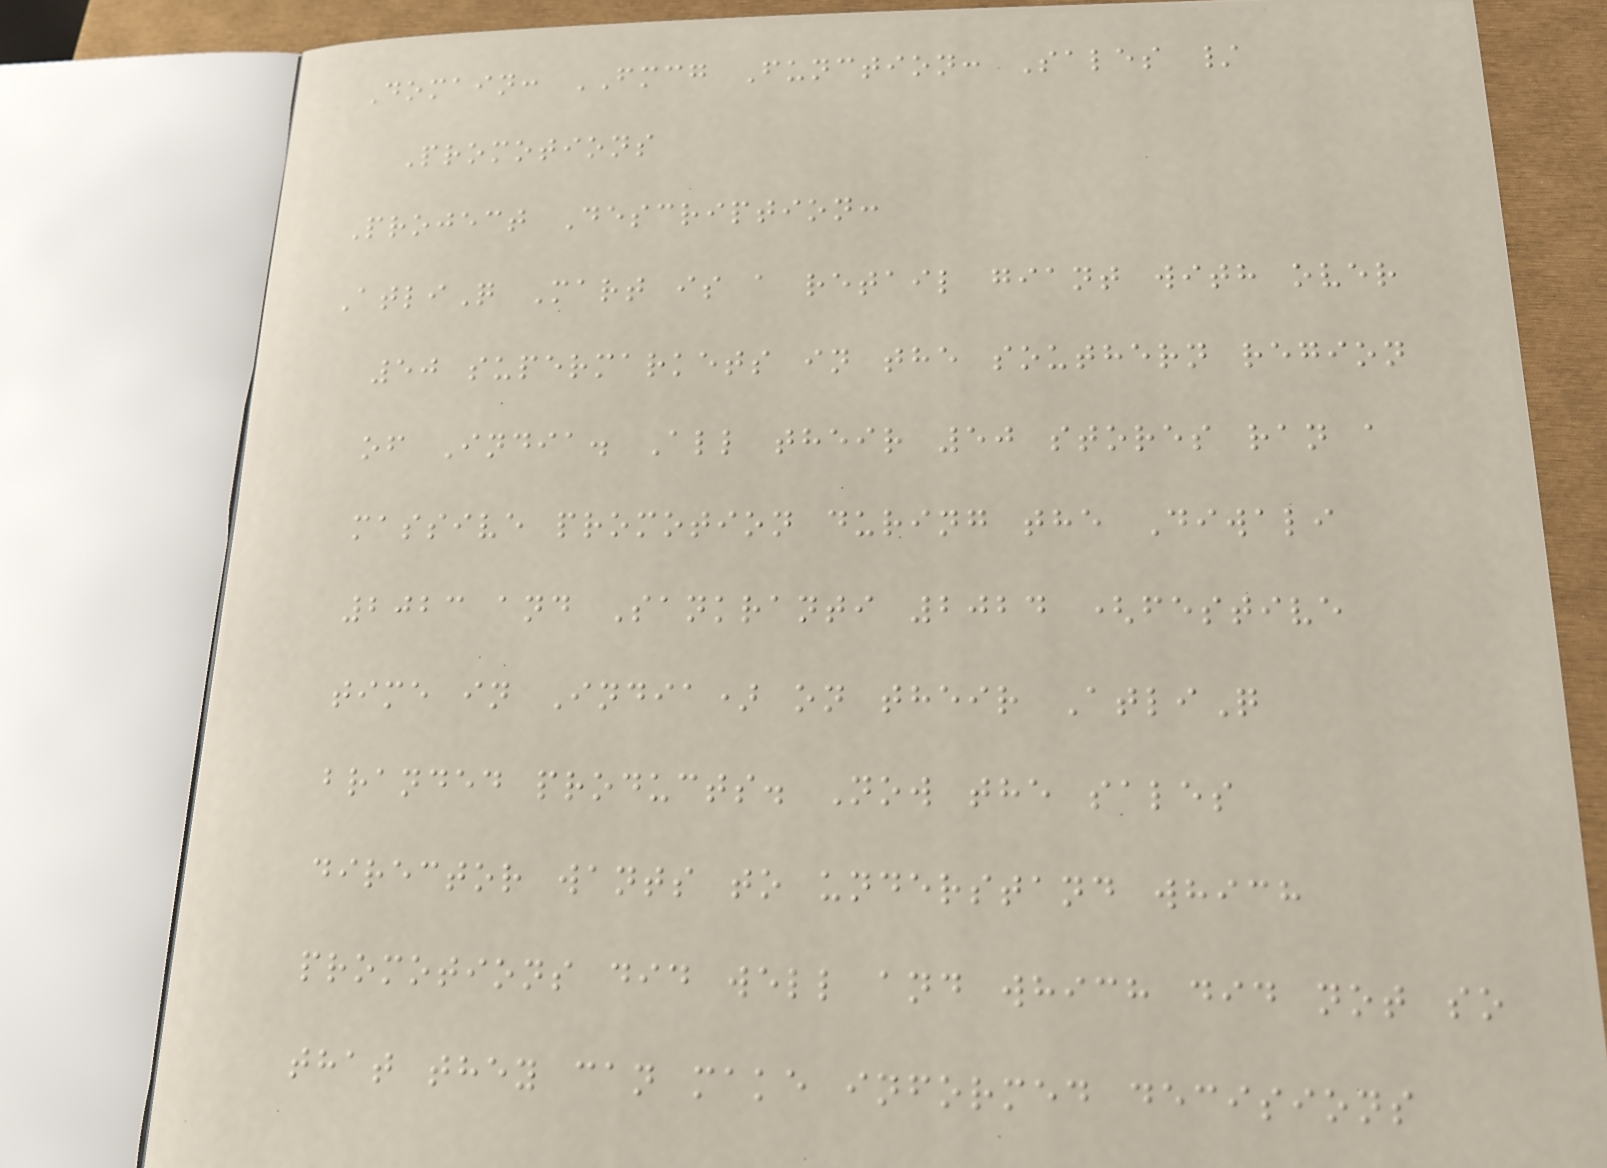Domain: FMCG Function: Sales /
Promotions
Project Description:
AtliQ Mart is a retail giant with over
50 supermarkets in the southern region
of India. All their 50 stores ran a
massive promotion during the Diwali
2023 and Sankranti 2024 (festive
time in India) on their AtliQ
branded products. Now the sales
director wants to understand which
promotions did well and which did not so
that they can make informed decisions
